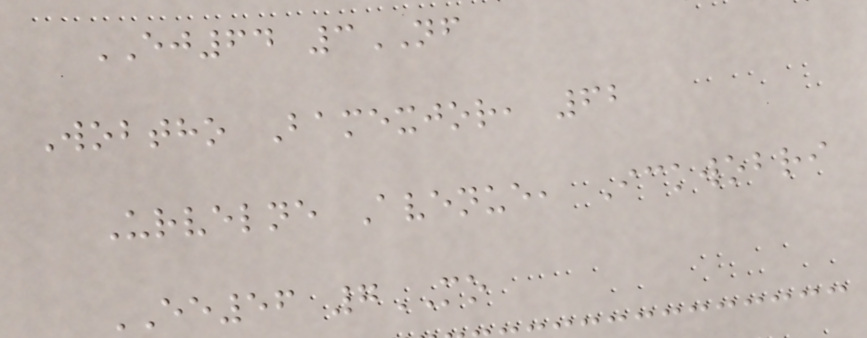EJ64 3NF
Wobtho Bamexjor, 62
Urvelne Avenue, Ickwobri
EE56 7MO
